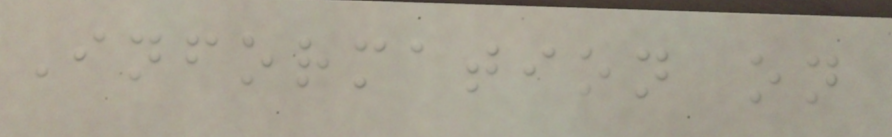Information on
